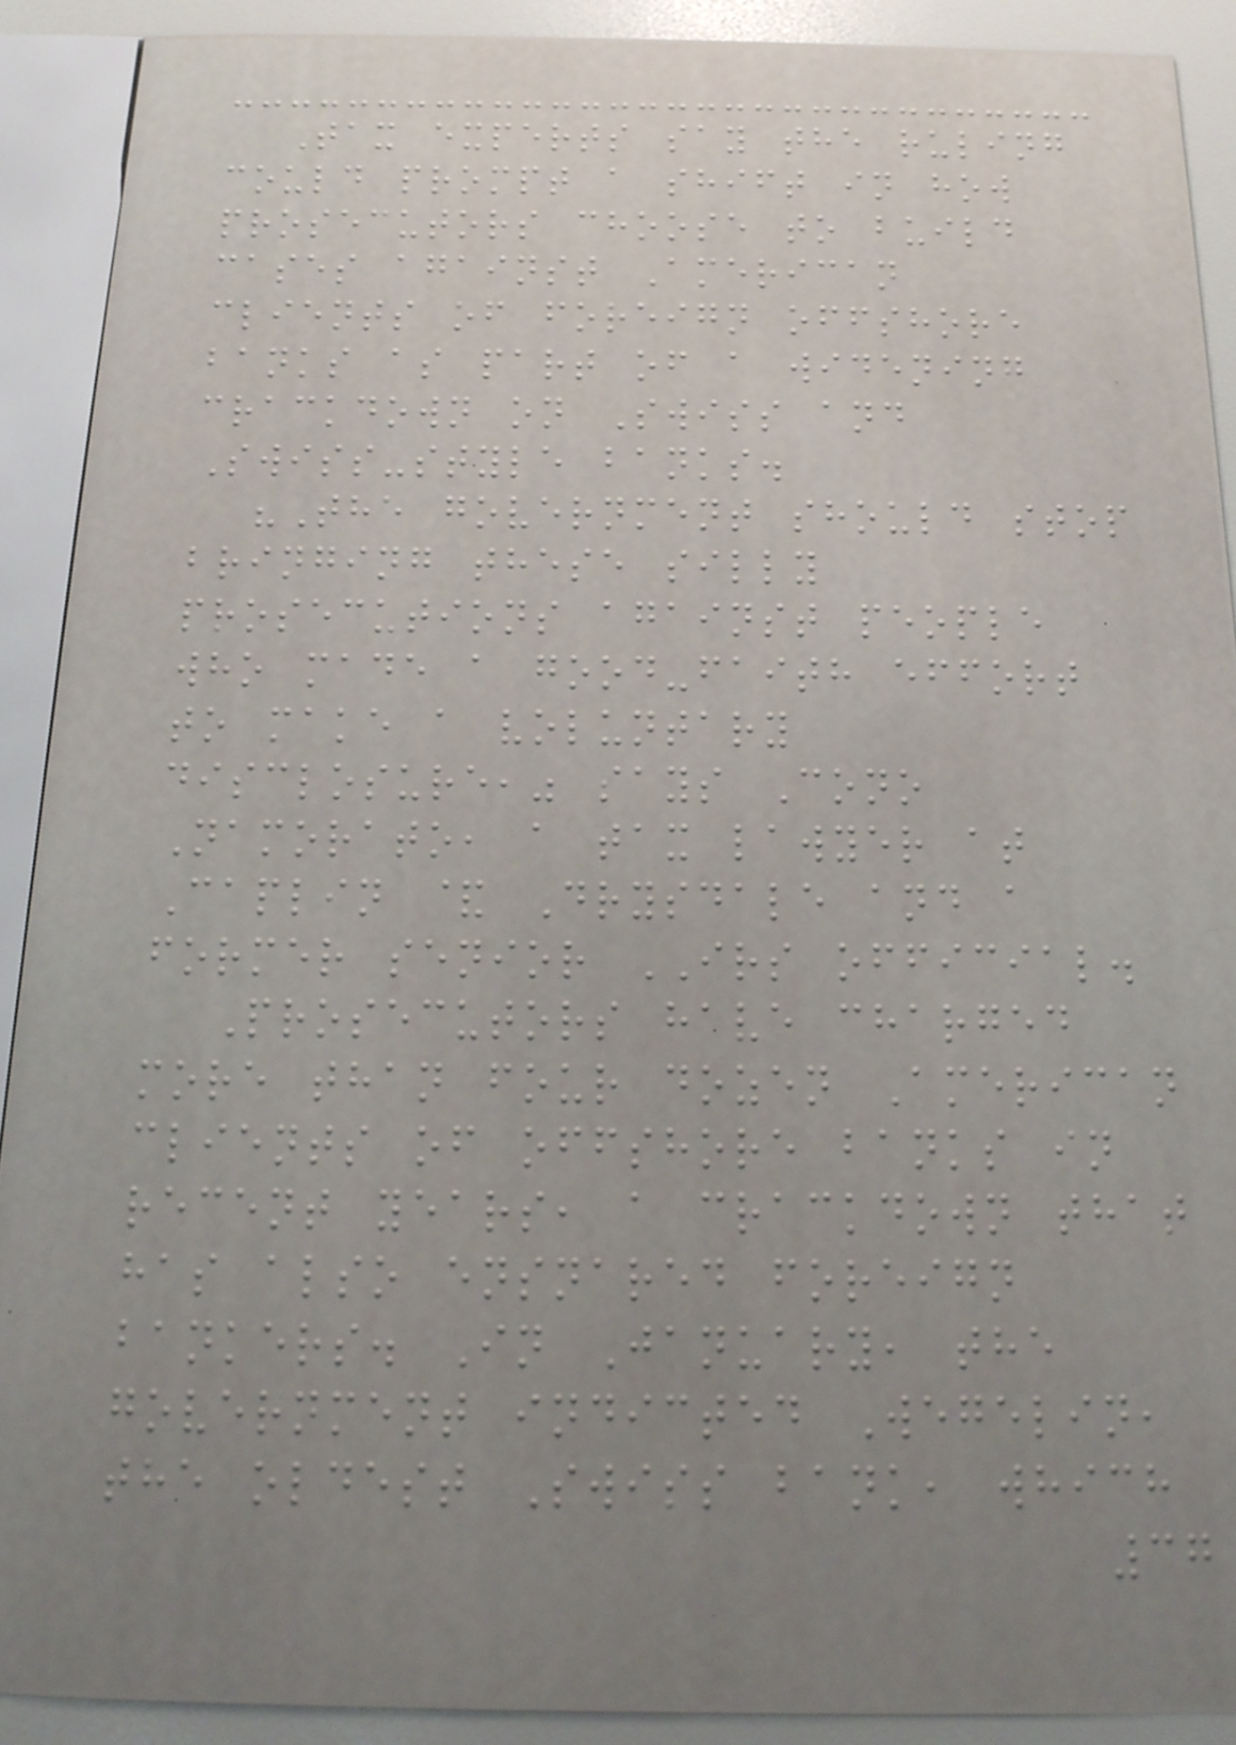Tax experts say the ruling
could prompt a shift in how
prosecutors choose to build
cases against American
clients of foreign offshore
banks as part of a widening
crackdown on Swiss and
Swiss-style banks.
"The government should stop
bringing these silly
prosecutions against people
who made a good-faith effort
to make a voluntary
disclosure," says Cono
Namorato, a tax lawyer at
Caplin & Drysdale and a
former senior IRS official.
Prosecutors have charged
more than four dozen American
clients of offshore banks in
recent years, a crackdown that
has also ensnared foreign
bankers. In January, the
government indicted Wegelin,
the oldest Swiss bank, which
37
